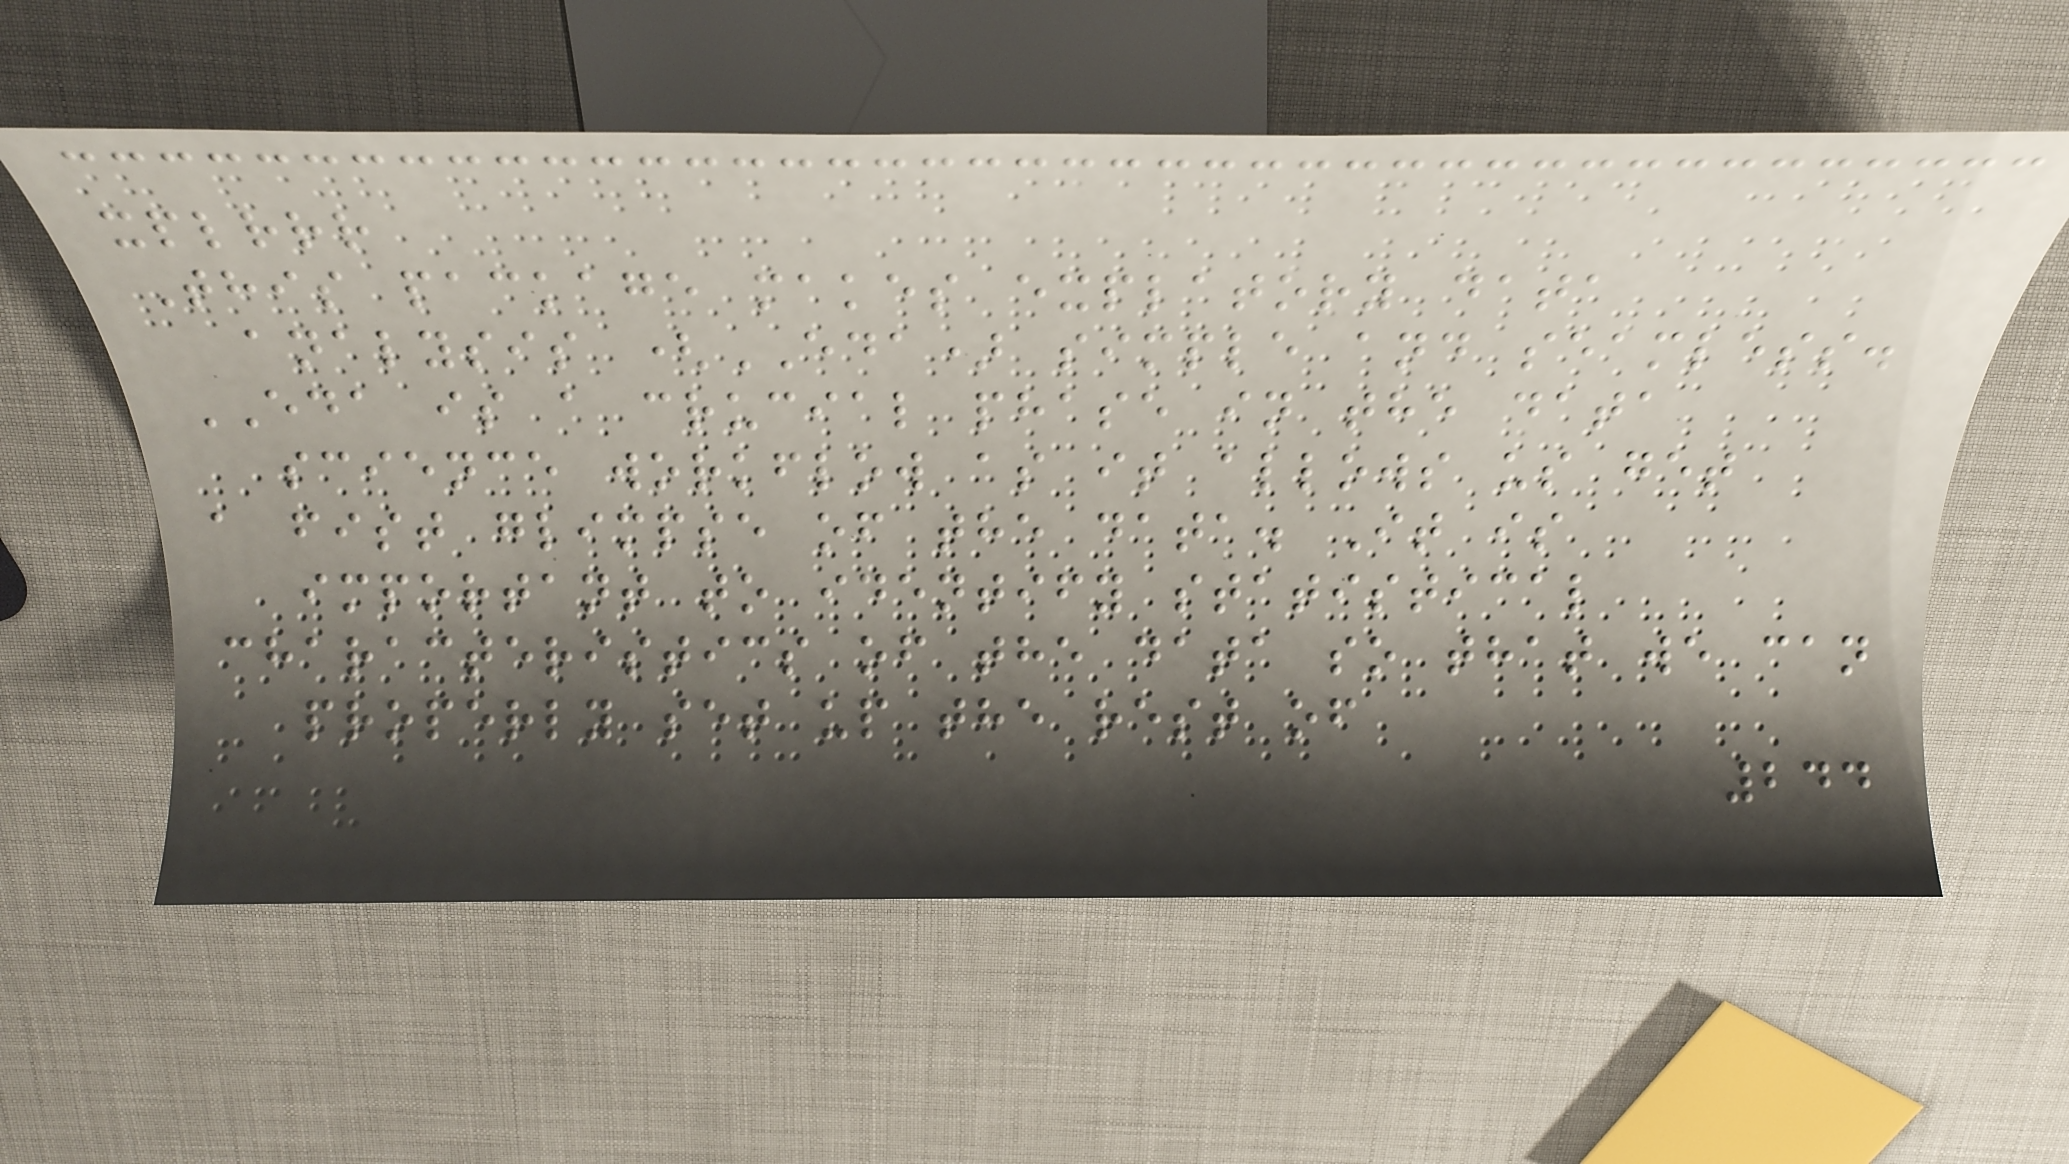xplrrr
This package makes explatory data
analysis (EDA) simple and seamless.
EDA is a crucial phase in the data
science workflow as it allows us get
a fist glimpse of the data. It is
important to identify statistical
characteristics of the data so that we can
properly set up the rest of
244
